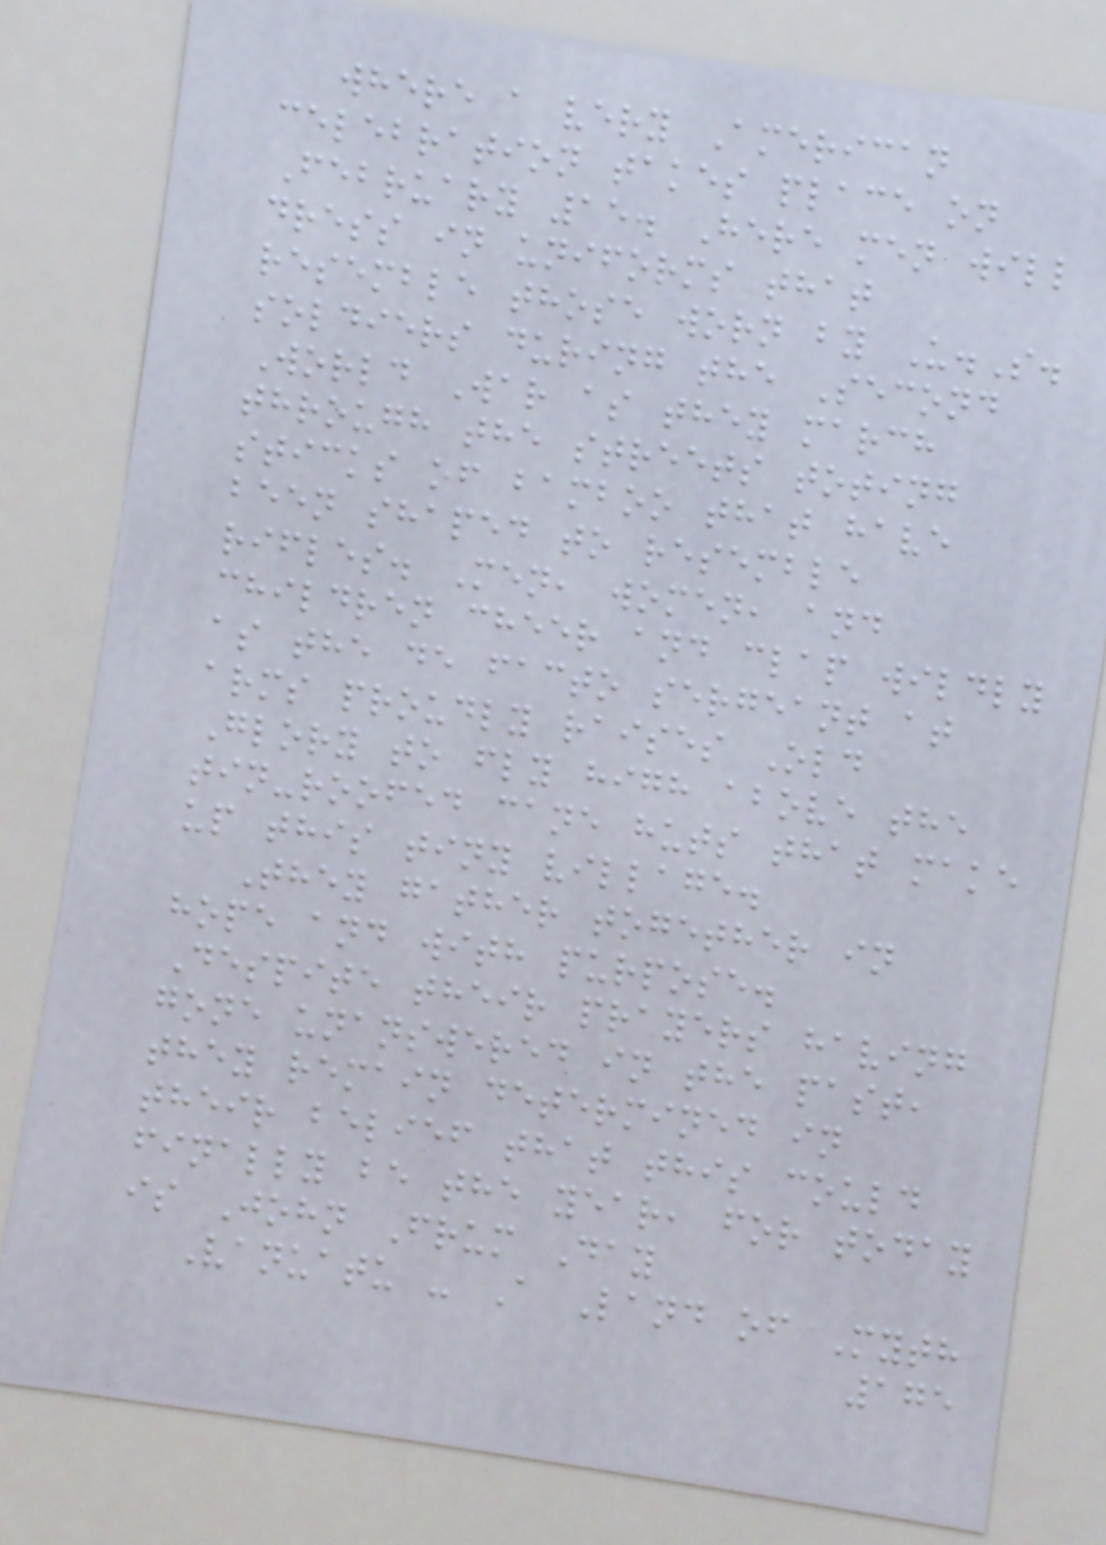where a very American
celebration takes place on
February 15. Here men will
dress in uniforms that
resemble those worn by U.S.
soldiers during the Second
World War as they march
through the streets toting
sticks of bamboo that have
been shaped to resemble
rifles. Men, women, and
children cheer and clap wildly
as the de facto sergeant at
arms proudly raises Old
Glory to fly high above the
tin-roofed cane huts that make
up this tiny village.
They gather together in
hope and with purpose.
Despite their prayers having
gone unanswered in the past,
they remain determined in
their belief that this could
finally be the year, for today
is John Frum Day
Vanuatu - A Land of Myth
175
